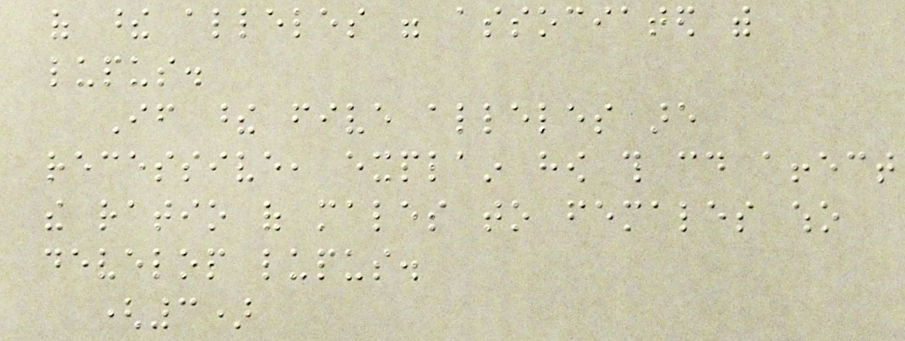of these alleles were associated with
lupus.
If these five alleles are
recessive, explain how this could affect
the ratio of males to females who
develop lupus.
(3)
